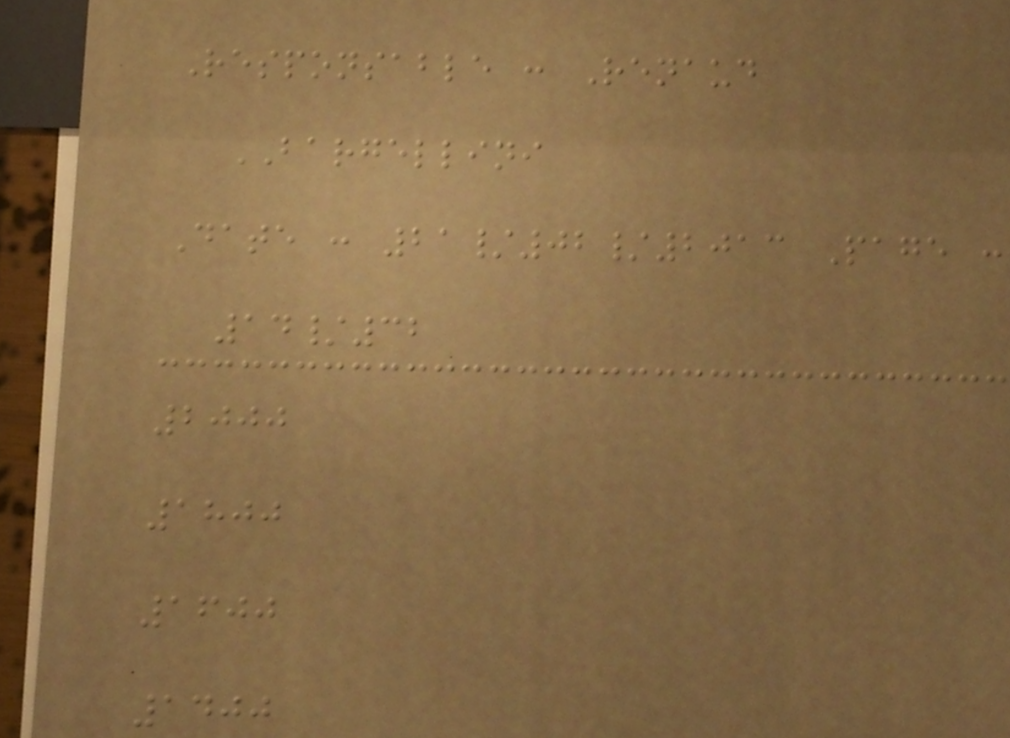Responsable : Renaud
BARGELLINI
Date : 21/02/2013 Page :
14/32
2000
1800
1600
1400
